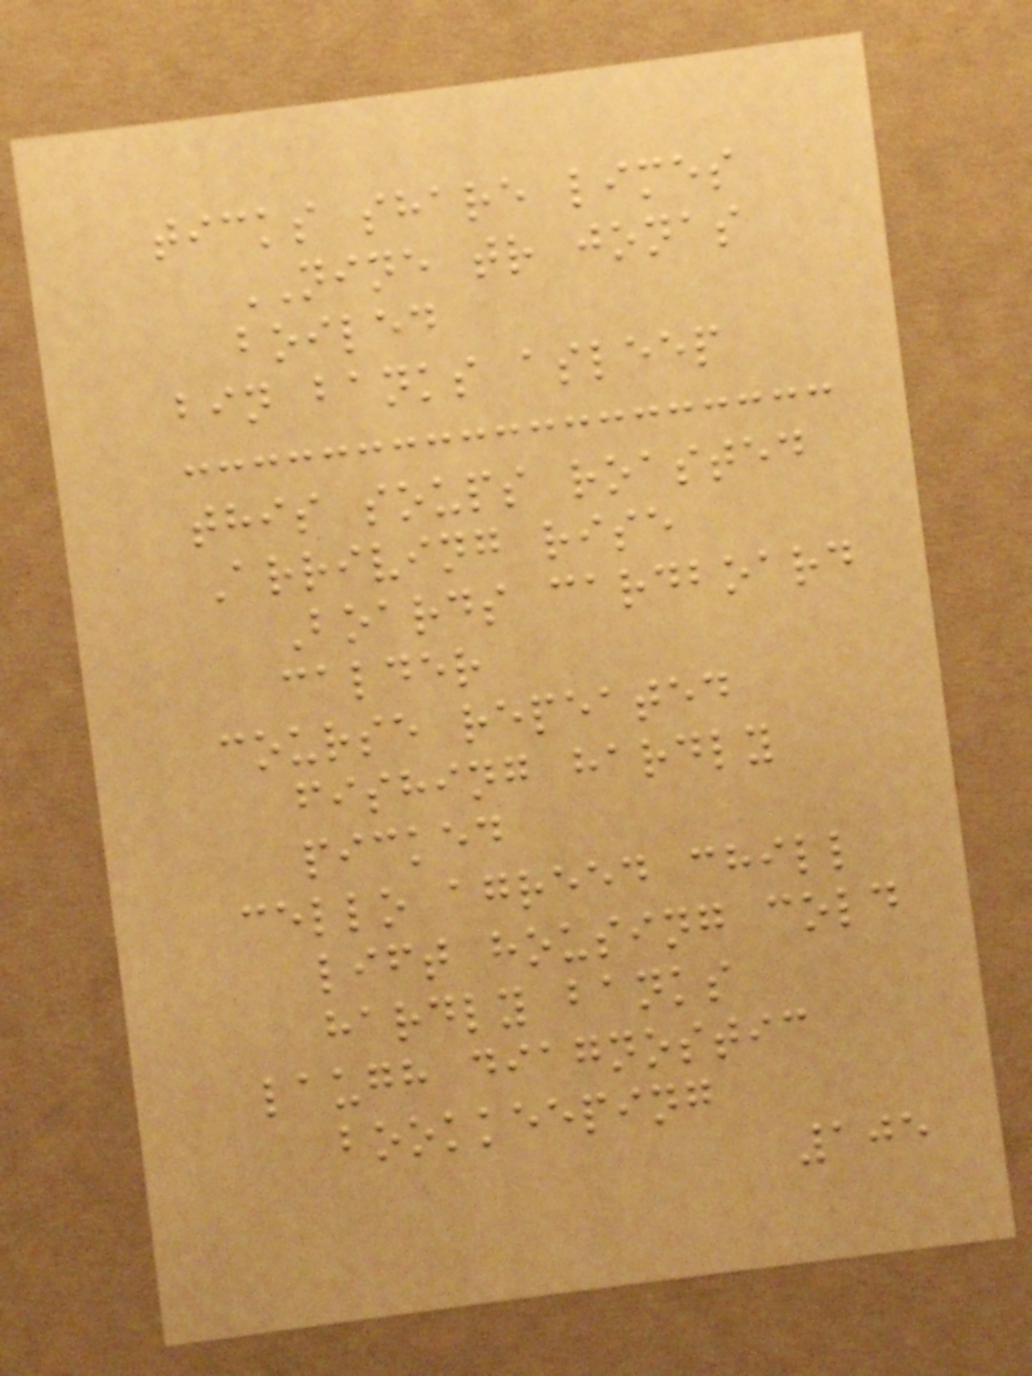ticks share limes
NINE tr jonas
boiled
bin banks asleep
this soups roasted
Arriving rise
Boards cardboard
calder
course repeated
fishing hardly
picked
cello agreed chill
lift housing cold
hardly banks
laugh diagnostic
bookkeeping
105
